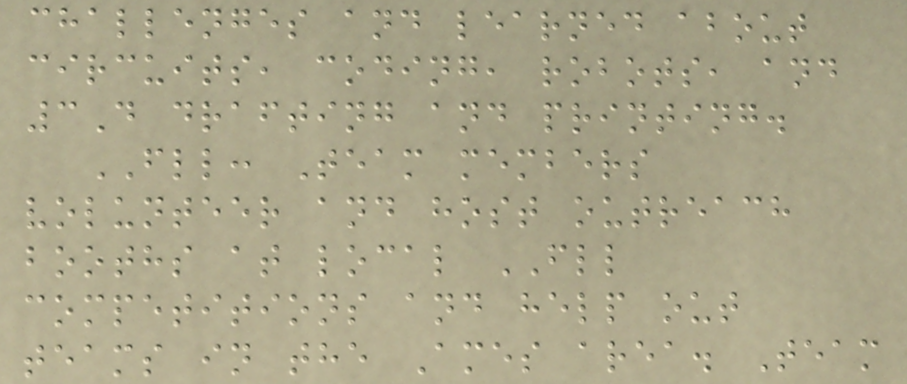challenges and learned about
circuits, coding, robots, and
3D drafting and printing.
FLL: Team members
volunteer and host outreach
booths at local FLL
competitions and help out
teams in the Ames area. Team
